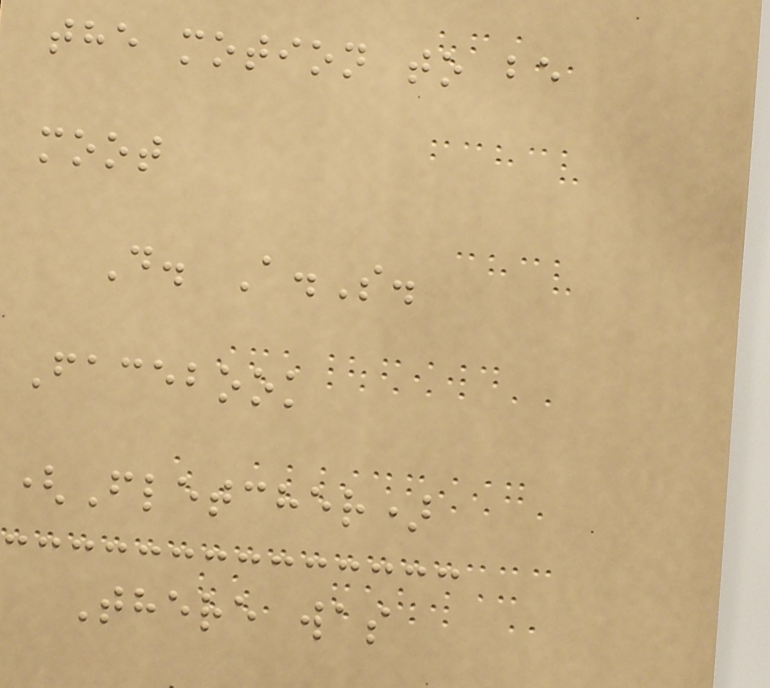the motion to be
moot
D. A.S.
Facebook
(Fletcher)
There was
